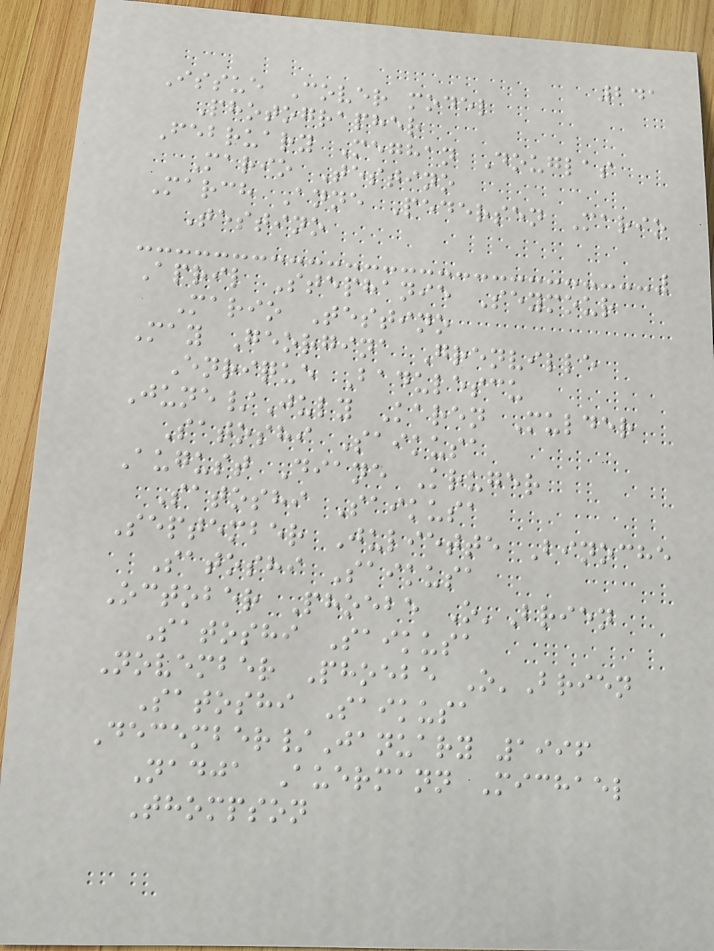241
Issue Cover model
Photographer
February Meghan Douglas
Mario Testino
March Anne Pedersen Mario
Testino
April Stephanie Seymour
Mario Testino
May Georgina Grenville
Enrique Badulescu
June/July Karen Mulder
Satoshi Saikusa
August Diane Kruger
Satoshi Saikusa
September Juliette Binoche
Satoshi Saikusa
October Phoebe O'Brien
Satoshi Saikusa
November Phoebe O'Brien
Satoshi Saikusa
December/January 1996
Nadja Auermann Michael
Thompson
